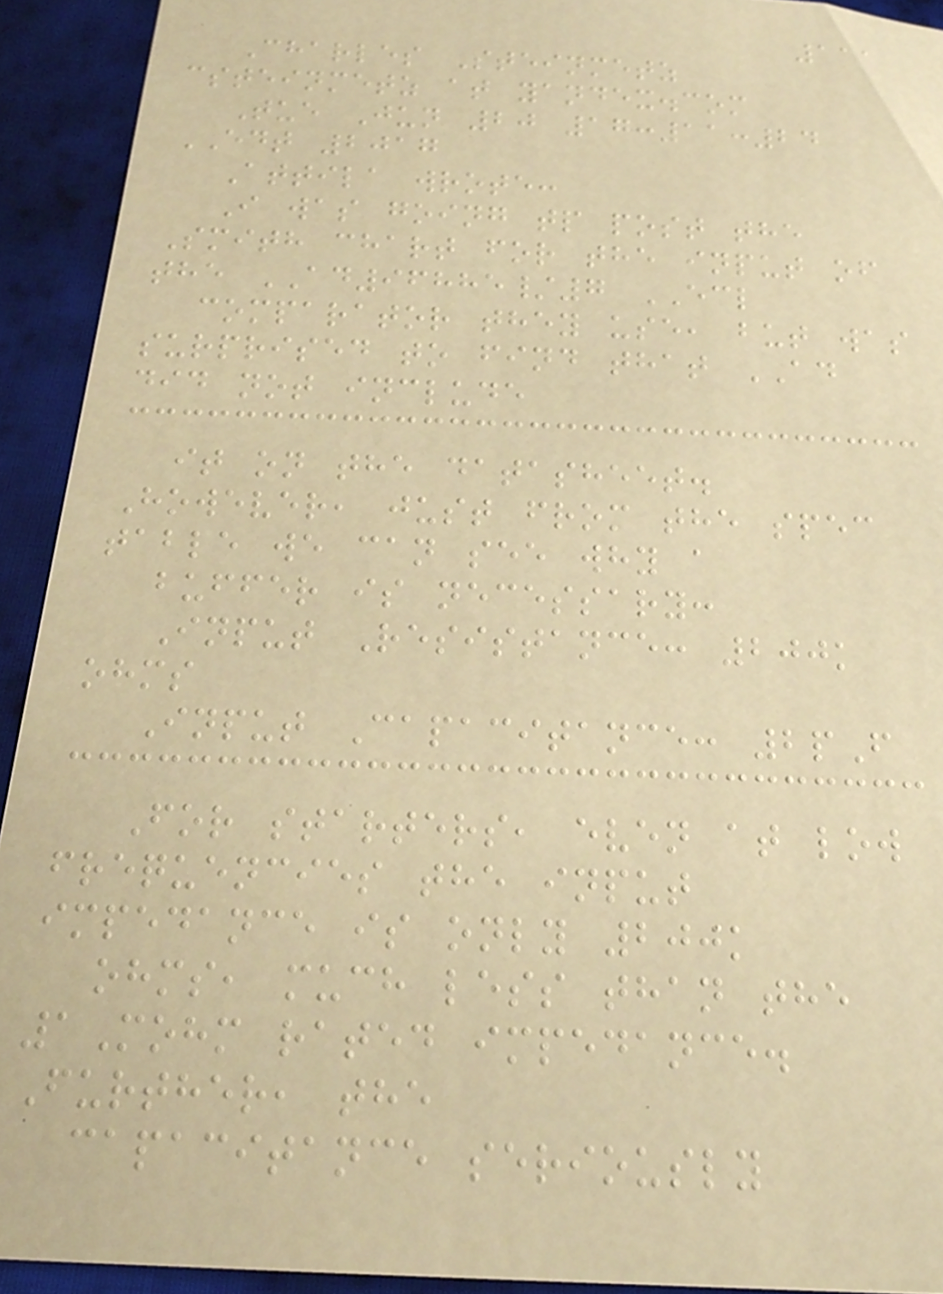111
Charles Steinmetz
csteinmetz at yandex.com
Tue Jun 20 17:11:24
EDT 2017
Attila wrote:
I was going tp post the
Smith chart for the input of
the AD96885/7 ECL
comparator they use, but was
surprised to find that AD
did not include
it on the datasheet.
However, just from the spec
table we can see why a
buffer is necessary:
Input Resistance: 200k
ohms
Input Capacitance: 2pF
For starters, even at low
frequencies the input
impedance is only 200k
ohms, much less than the
1Mohm rated impedance.
Further, the
capacitance seriously
